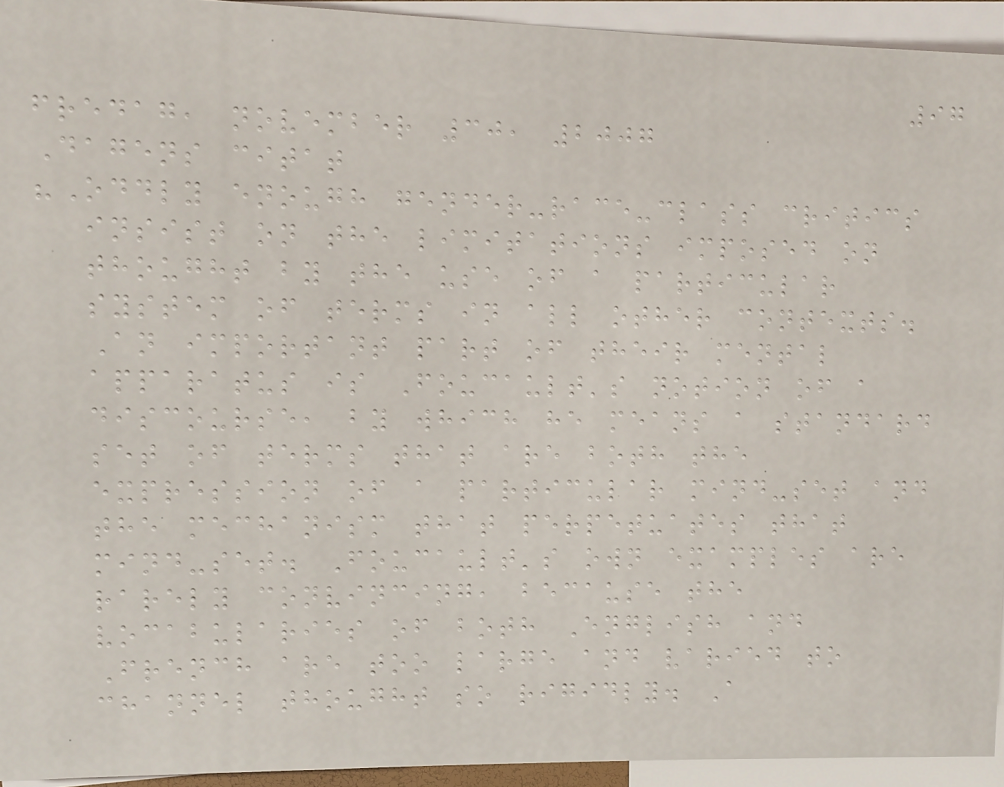97
fredag, november 30, 2007
Dagens citat
"Oddly enough gender-race-class critics
insist on the limitations imposed on
thought by the use of a particular
system of terms in all other contexts.
An important part of their mental
apparatus is Foucault's notion of a
discourse, by which he means a standard
set of terms that are both the
expression of a particular mind-set and
the mechanism that perpetuates that
mind-set. Foucault's own examples are
rarely convincing, because the
vocabularies of both English and
French are too large and varied to
channel thought so rigidly. A
